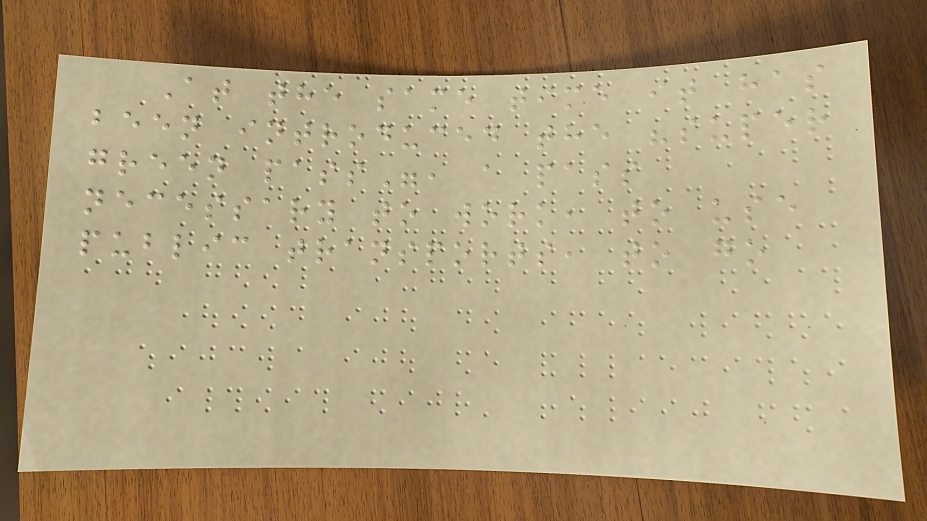At the same time it has
been introduced the "super
green pass", a pass
necessary to work, to use
public transports, to go
